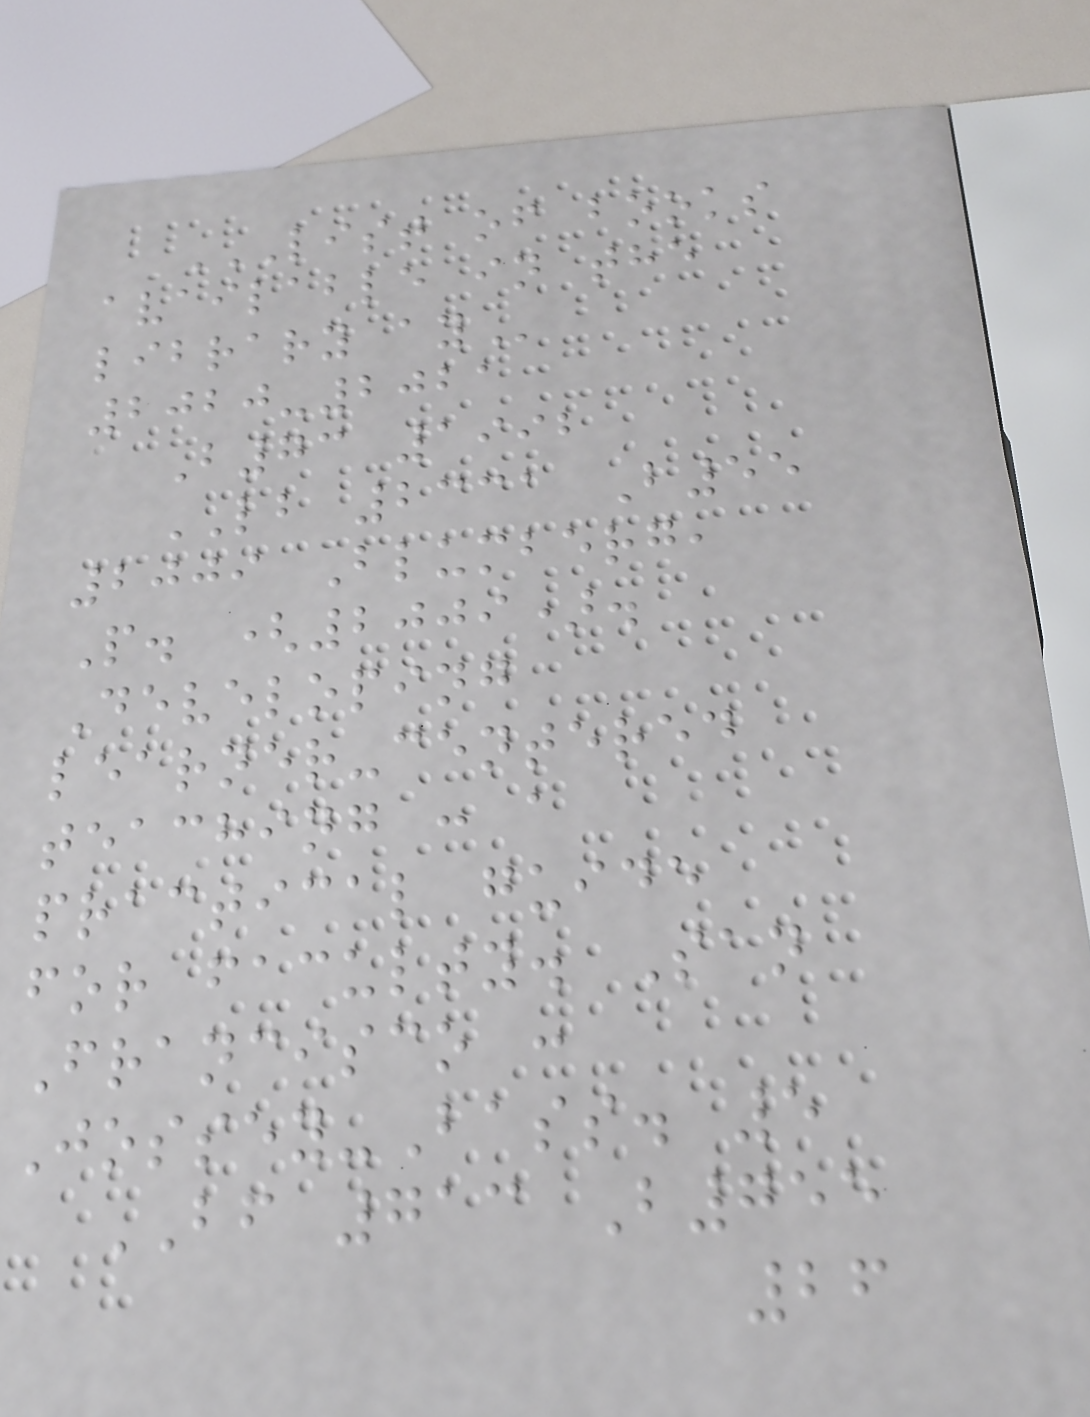LIST OF BOOKS
AVAILABLE IN THE
LIBRARY AY
2020-2021
B73 1992
LB 2331 B55
2009 Blumberg,
P. (2009).
Developing
learner-centered
teaching : a
practical guide
for faculty. San
Francisco :
Jossey-Bass. 5
BF 713 B755
26
